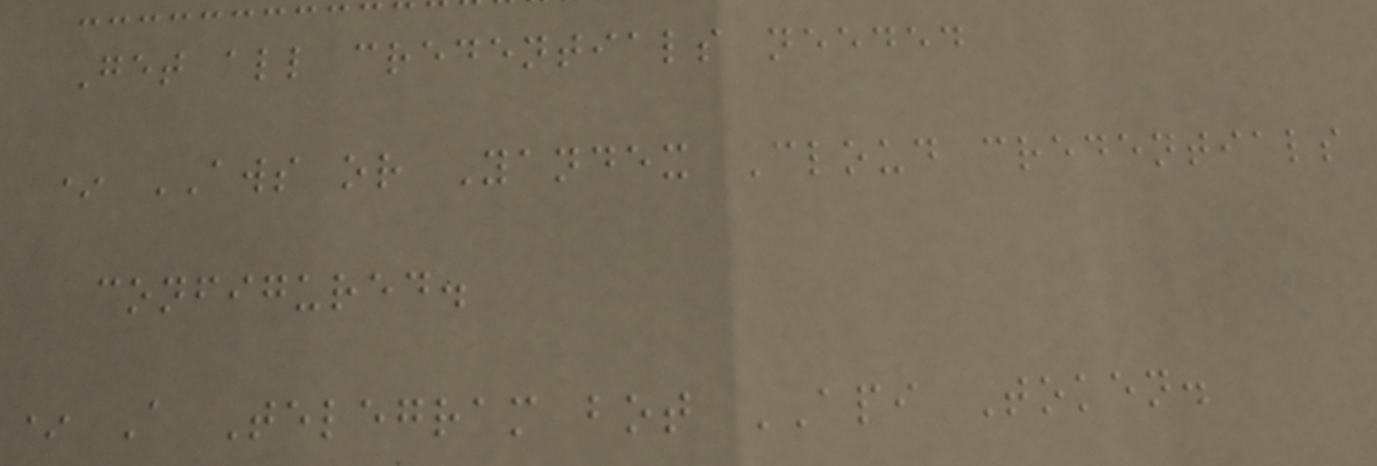Get all credentials needed
* AWS or Yandex Cloud credentials
configured.
* A Telegram bot API Token.
